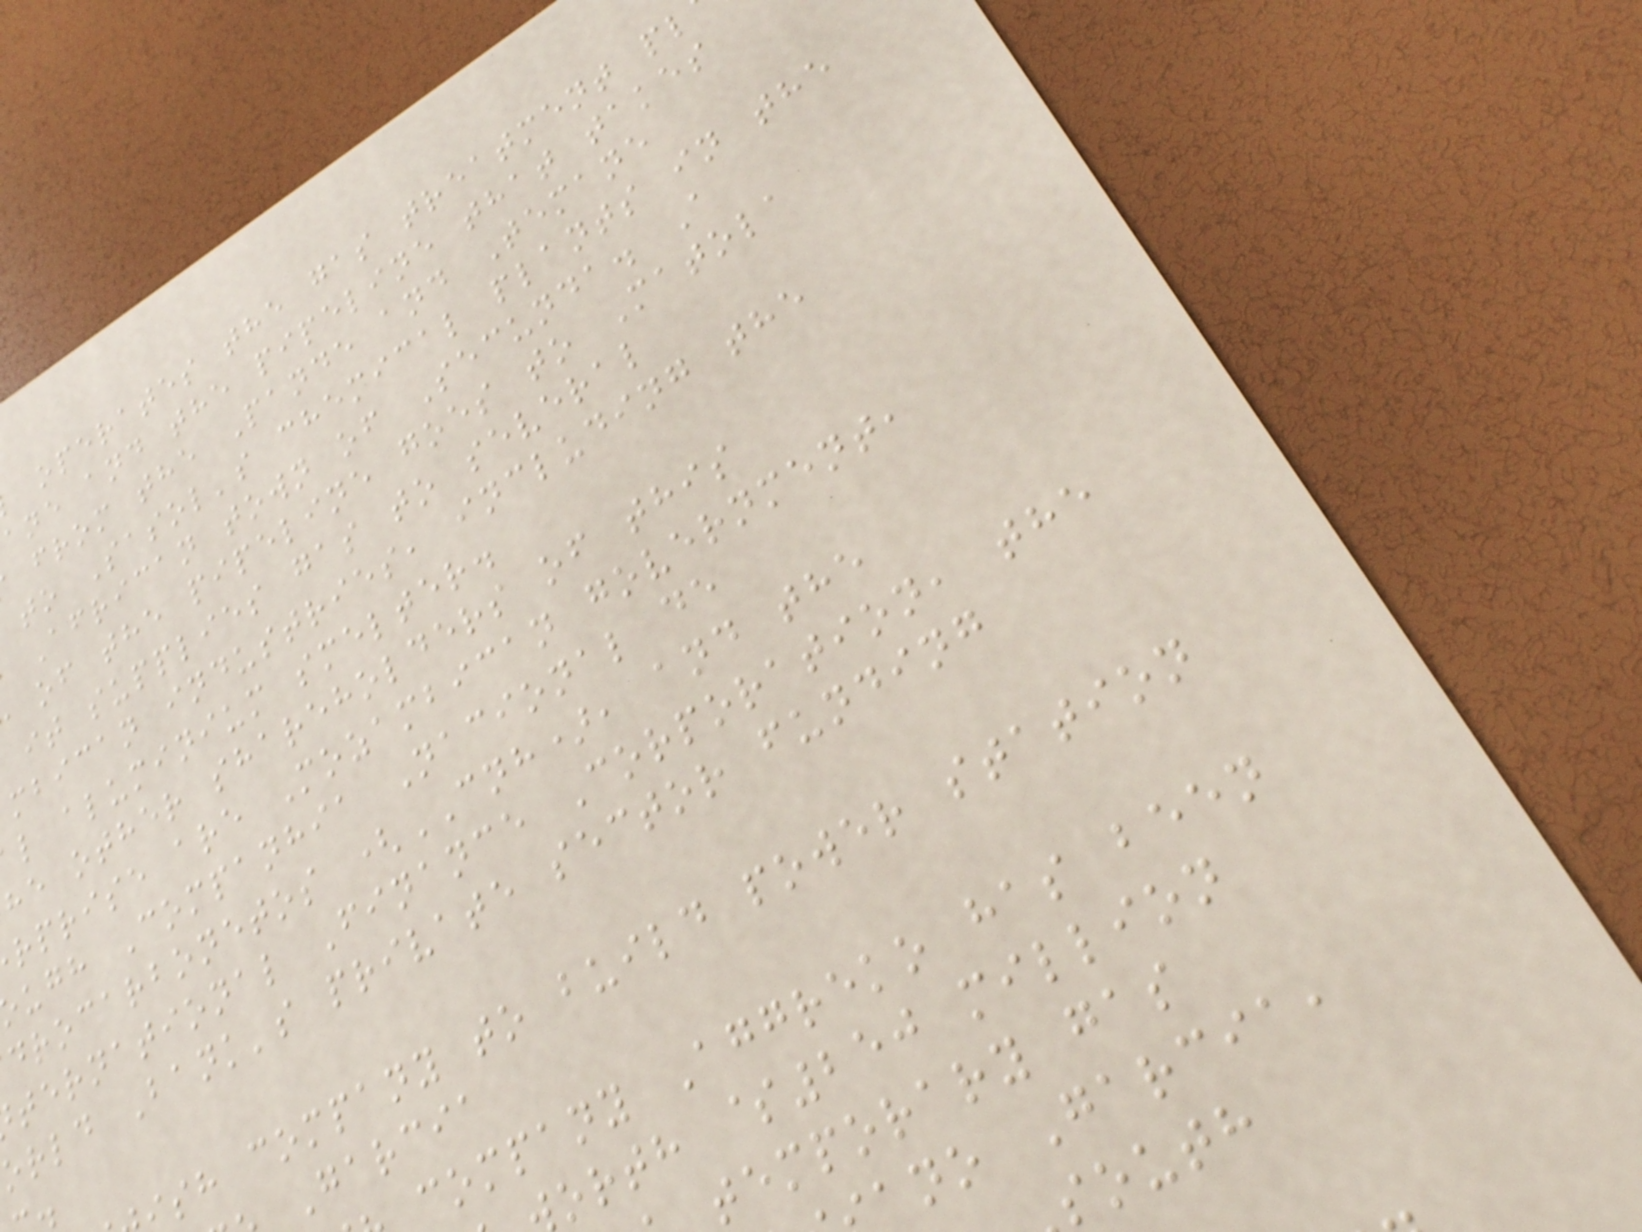operates the gas treatment pl
ane and the pipeline that takes
from the Pande and Temane
to Sasol's chemical plants in the
African town of Secunda. A
of the pipeline goes to Matola
it supplies gas to several
mbican industries, including the
l aluminium smelter.
he other shareholders of this
rprise are Mozambican government,
ugh Companhia Nacional de
drocarbonetos (CNH), and the
ternational Finance Corporation, the
orld Bank's private sector funding
sh company to build power station
Garcia
company Aggreko has been
orth $250 million
temporary gas
ano Garcia,
